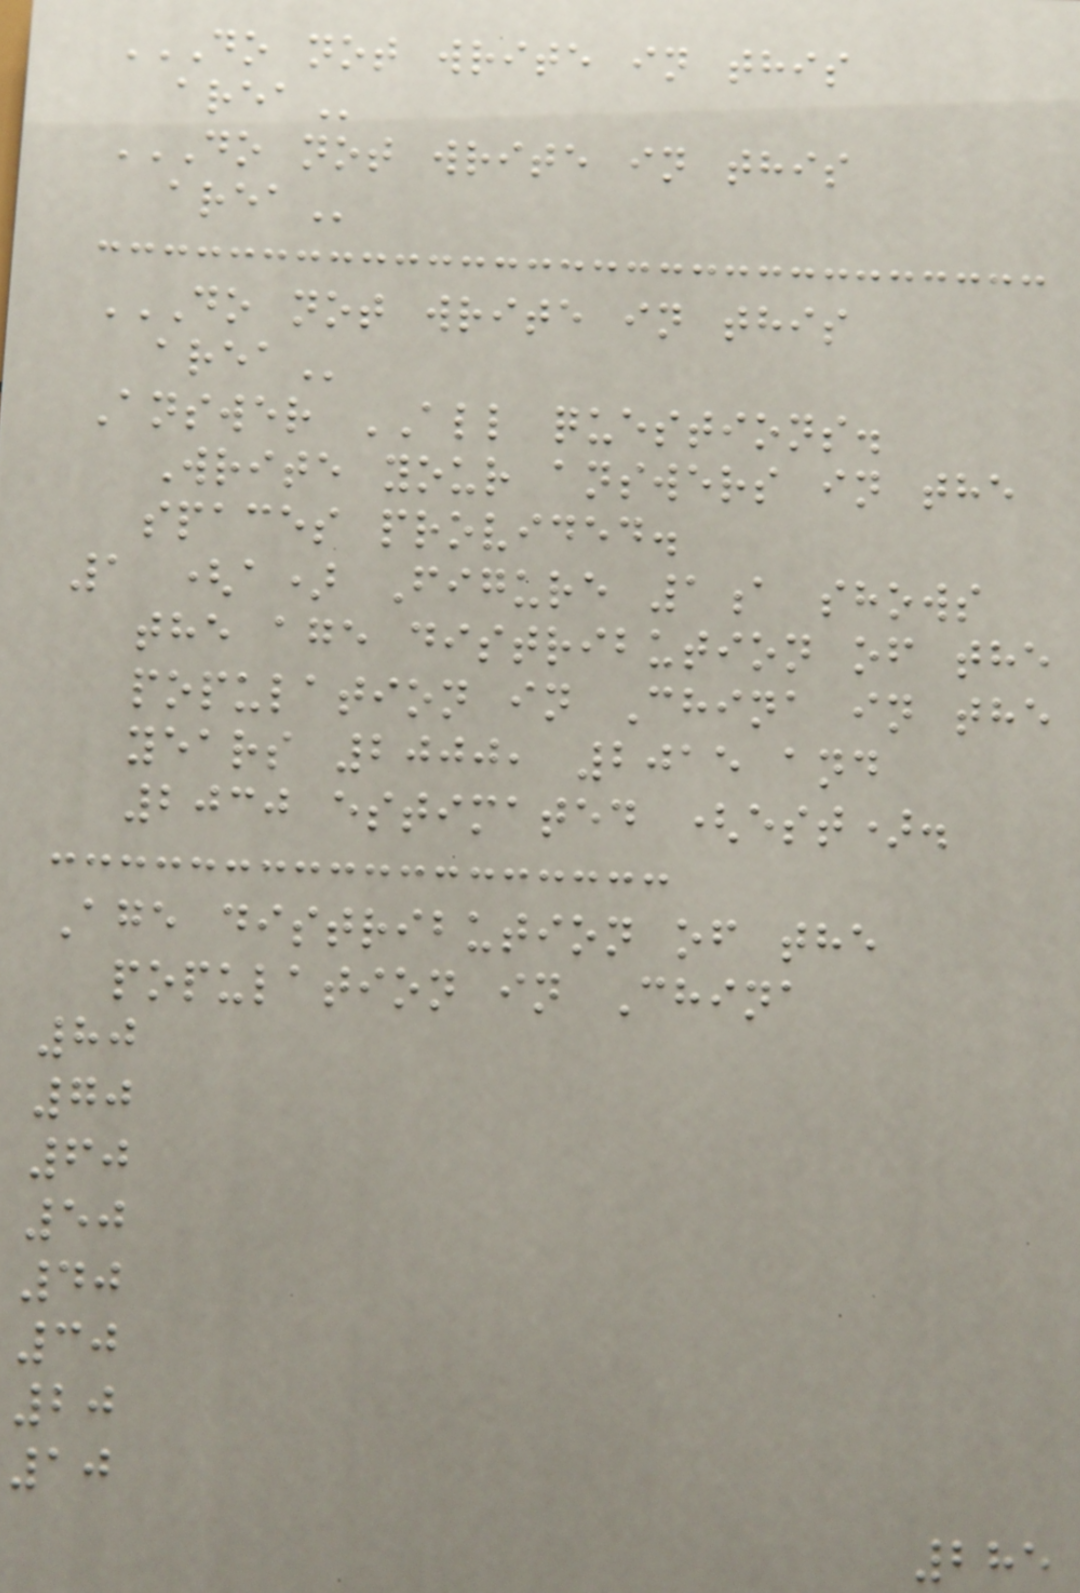DO NOT WRITE IN THIS
AREA
DO NOT WRITE IN THIS
AREA
DO NOT WRITE IN THIS
AREA
Answer ALL questions.
Write your answers in the
spaces provided.
1 (a) Figure 1a shows
the age distribution of the
population in China in the
years 2000, 2015 and
2030 estimated (est).
Age distribution of the
population in China
80
70
60
50
40
30
20
10
285
